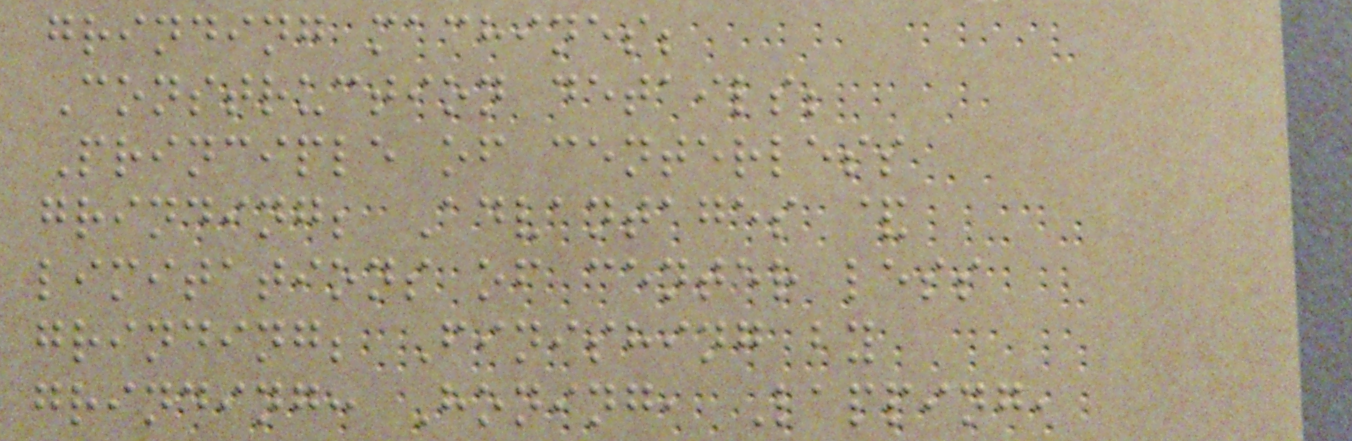grinding machines;
Construction details;
Principle of centerless
grinding; Advantages &
limitations of center less
grinding; Finishing by
grinding: Honing, Lapping,
